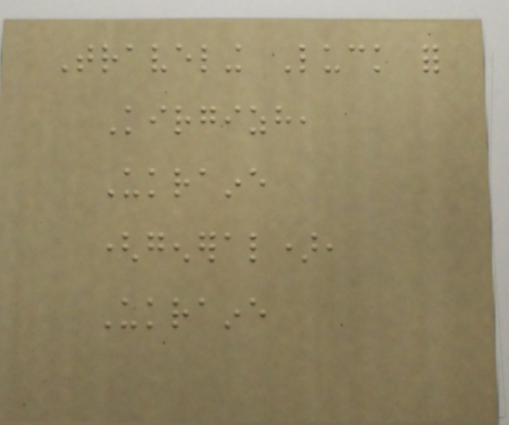Traveling Luck for
Kirgizh,
Ukraine
(general),
Ukraine
